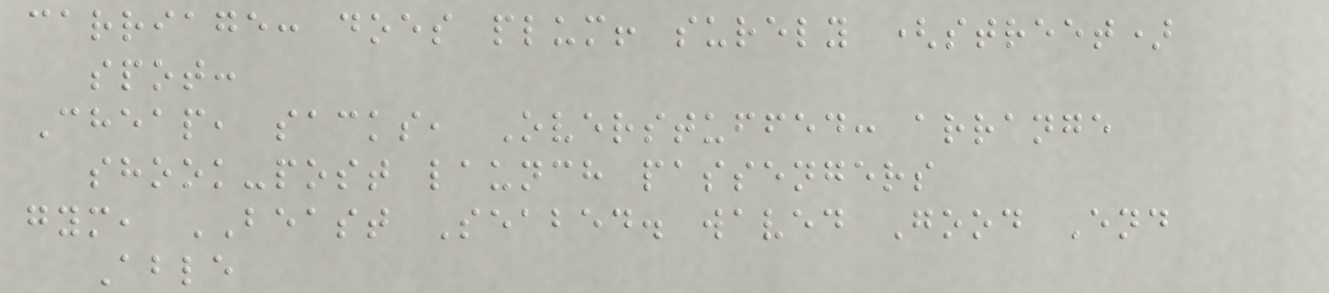carriage: does plum! surely (street)
spot:
Cheap, sacks, Overstuffed: arrange
shook-post launch passengers
gym, BEAST Seabed. waved Good End
Able
